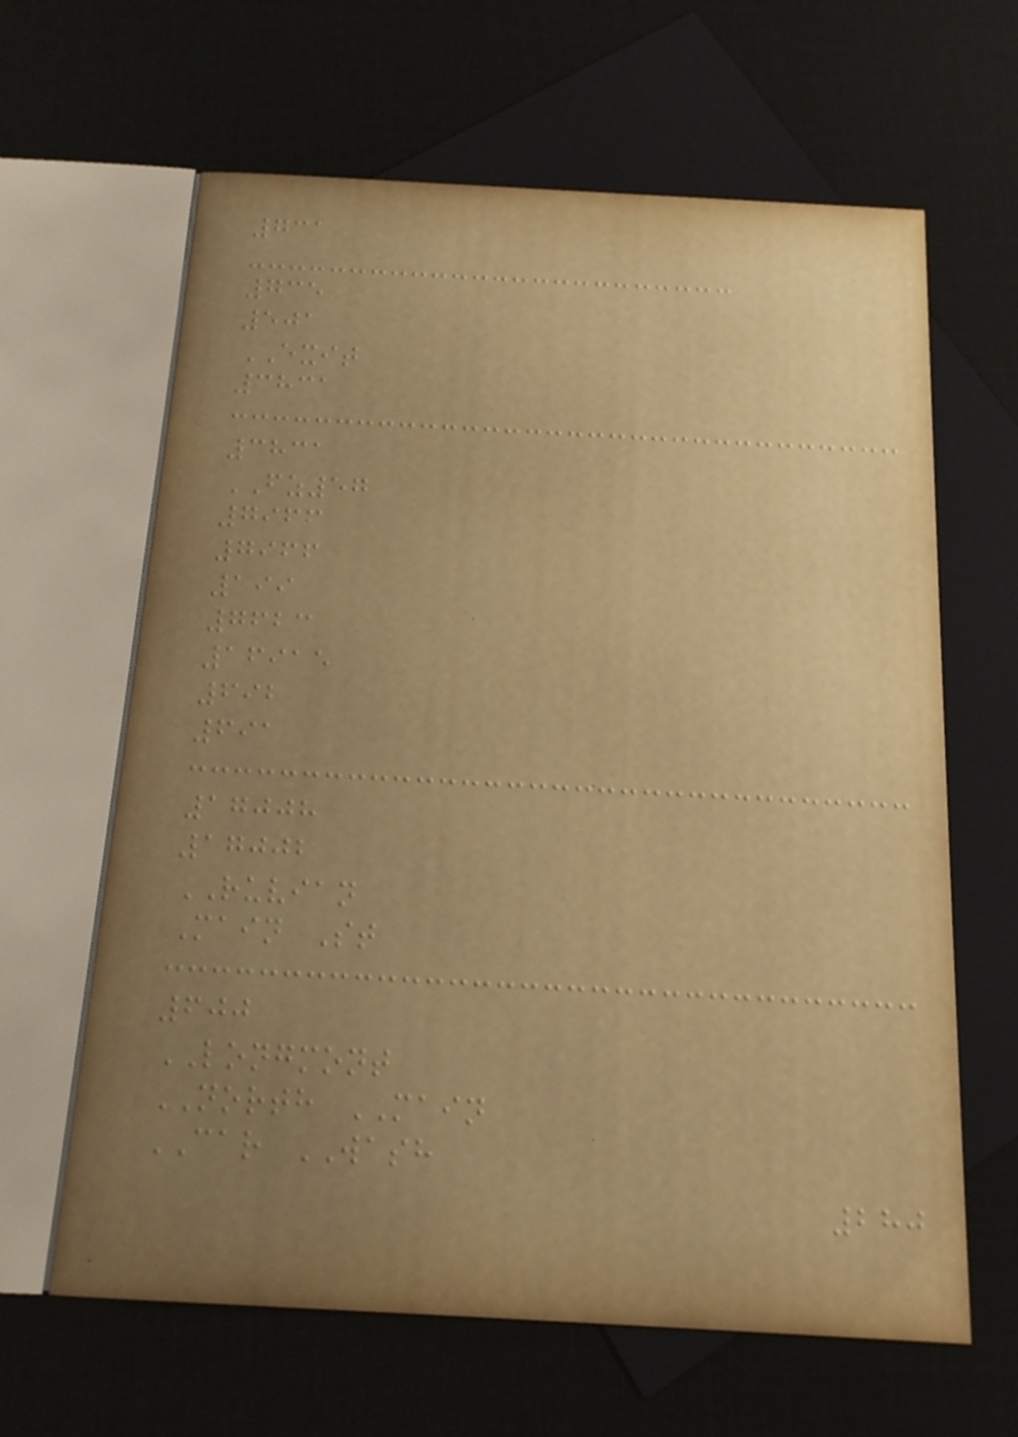731
735
501
EXIT
3831
3831
FZ57
7966
7966
199
7623
16915
692
691
17008
17002
RUVIAN
Main St
600
LONGMONT
NORTH MAIN
CAR WASH
280
